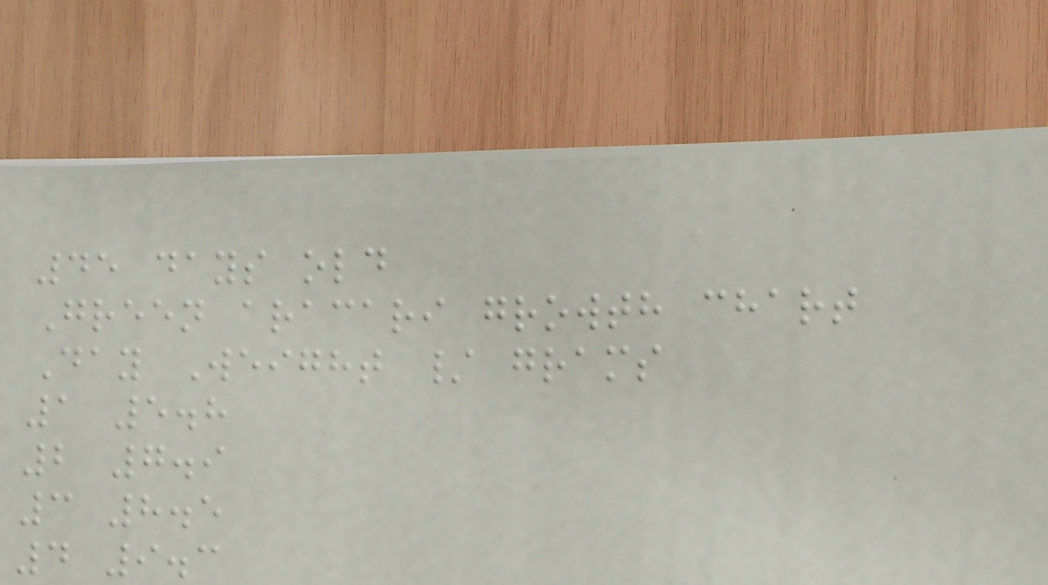45 days old
Green aracari growth chart
Day Weight / grams
1 5.8
2 7.9
3 8.5
4 9.3
